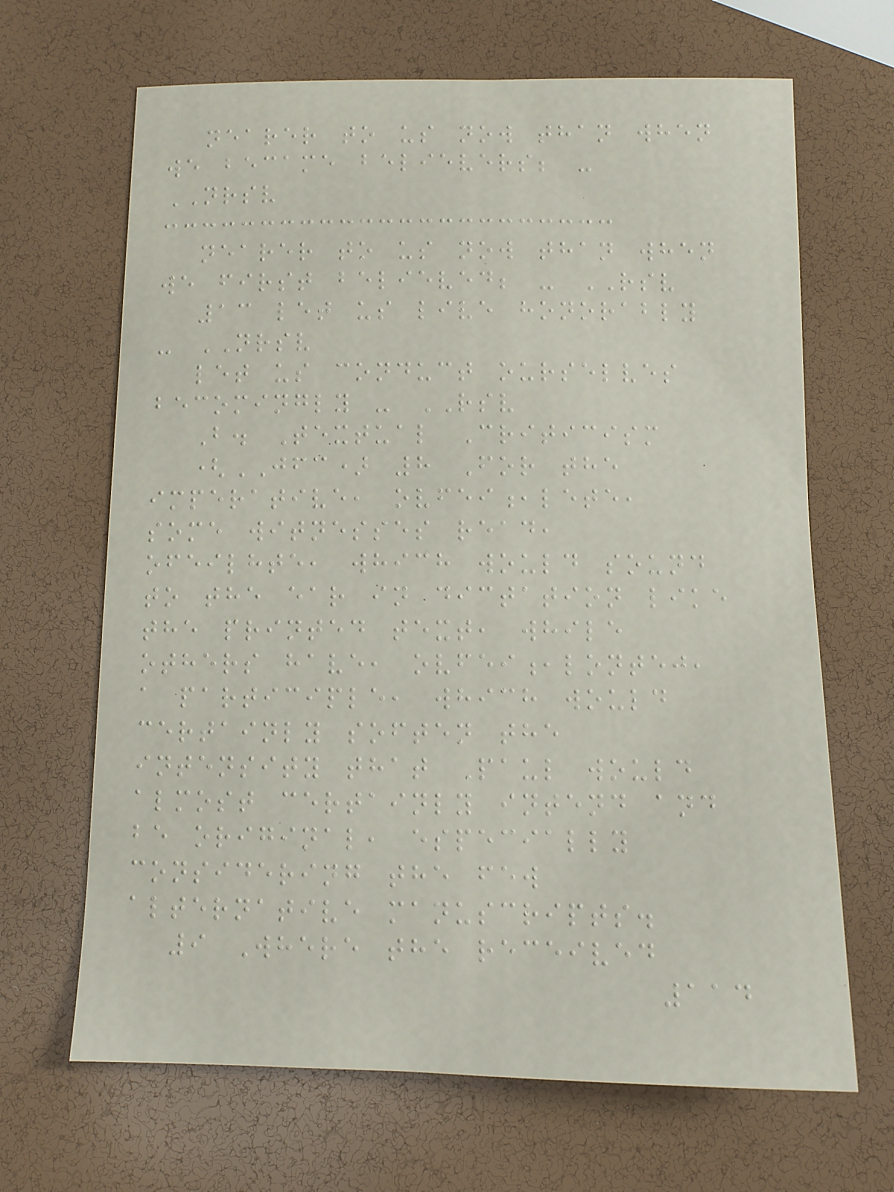nearer to us now than when
we became believers; -
NRSV
nearer to us now than when
we first believed; - RSV
13 let us live honorably
- NRSV
let us conduct ourselves
becomingly - RSV
B. Textual Criticism
(JFC) 8 For the
imperative, ovfei,lete,
some witnesses read,
ofeilhte, which would sound
to the ear in dictation like
the printed text, while
others have, ovfei,lontej,
a participle, which would
certainly soften the
intensity that Paul would
almost certainly intend and
be original, especially
considering the few
alternative manuscripts.
9 Where the received
114
